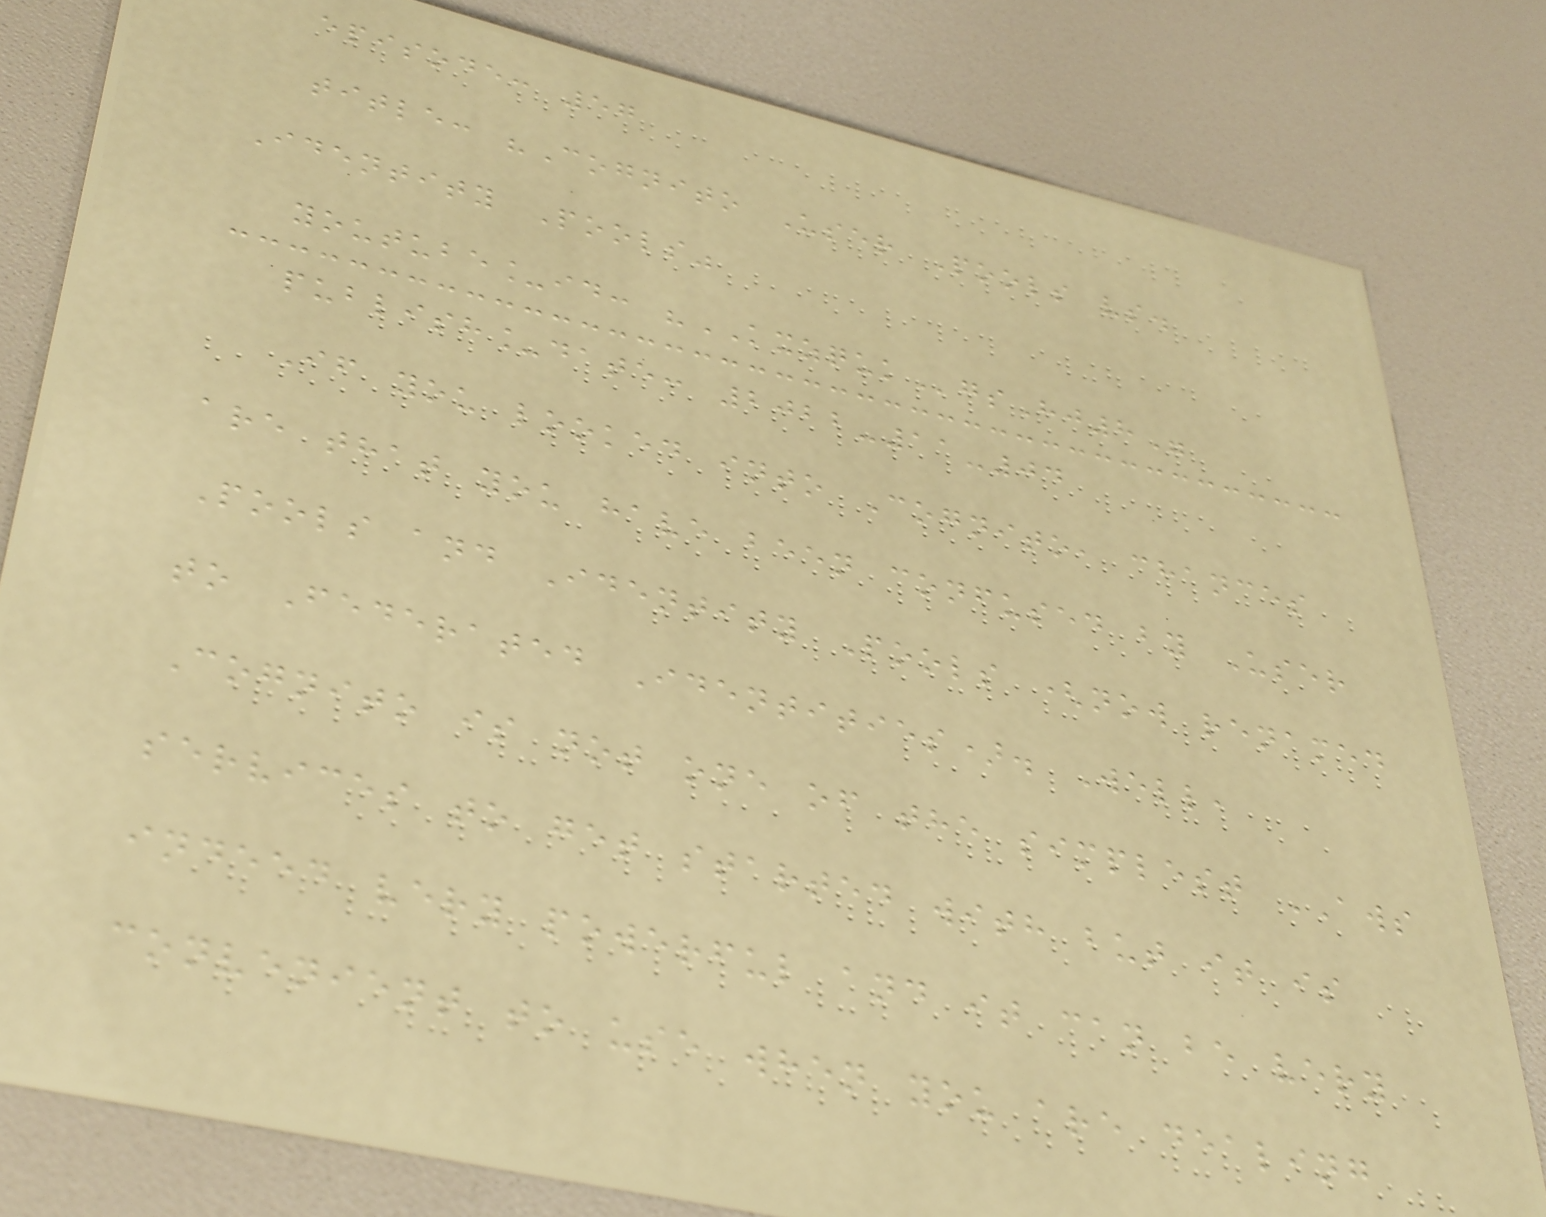episode: 57
title: "Cognito User Pools vs.
Identity Pools"
youtube_id: "KXZQUKgsHj8"
publish_date: 2022-11-04
If you looked into Cognito, chances
are that you have been confused by User
Pools and Identity Pools (now renamed
to Federated Identities). Well,
Cognito is not one of the simplest AWS
services to get started with but it is
indeed very powerful and it can be very
convenient to use when you are dealing
